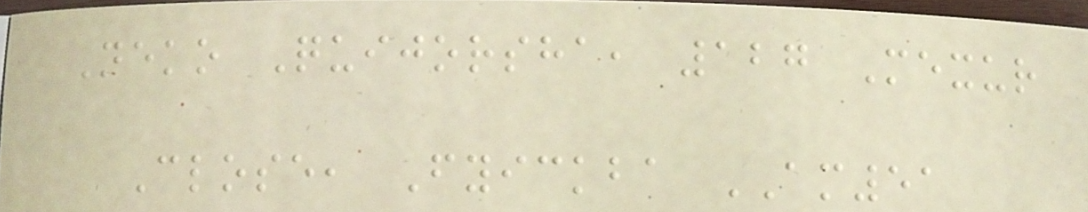Neko Quijorsha, 127 Mexur
Close, Fyickba AM51
